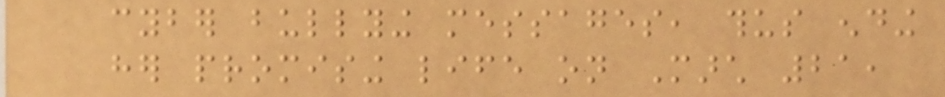cyber bullying messages, thus ending
her promising life on March 21,
